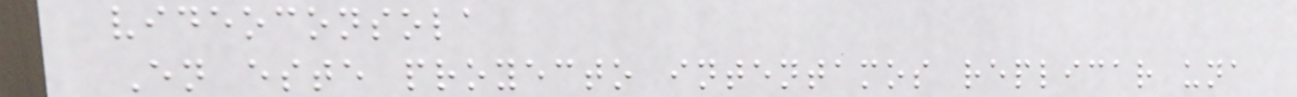videoconsola
En este proyecto intentamos replicar una
